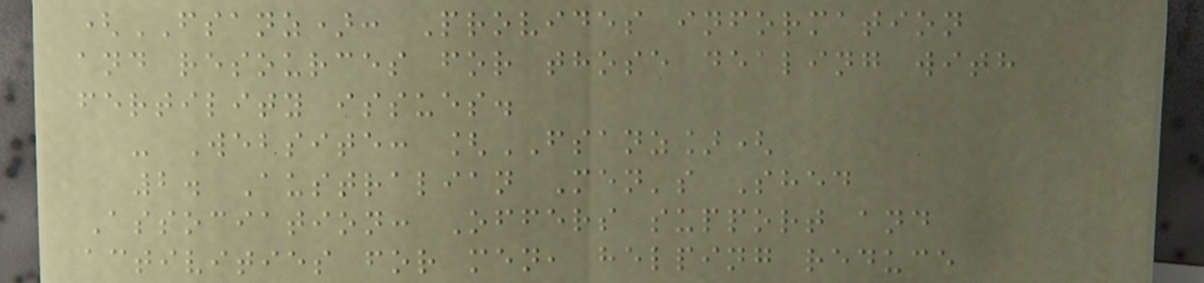(FSANZ): Provides information
and resources for those dealing with
fertility issues.
- Website: [FSANZ](
2. Australian Men's Shed
Association: Offers support and
activities for men, helping reduce
